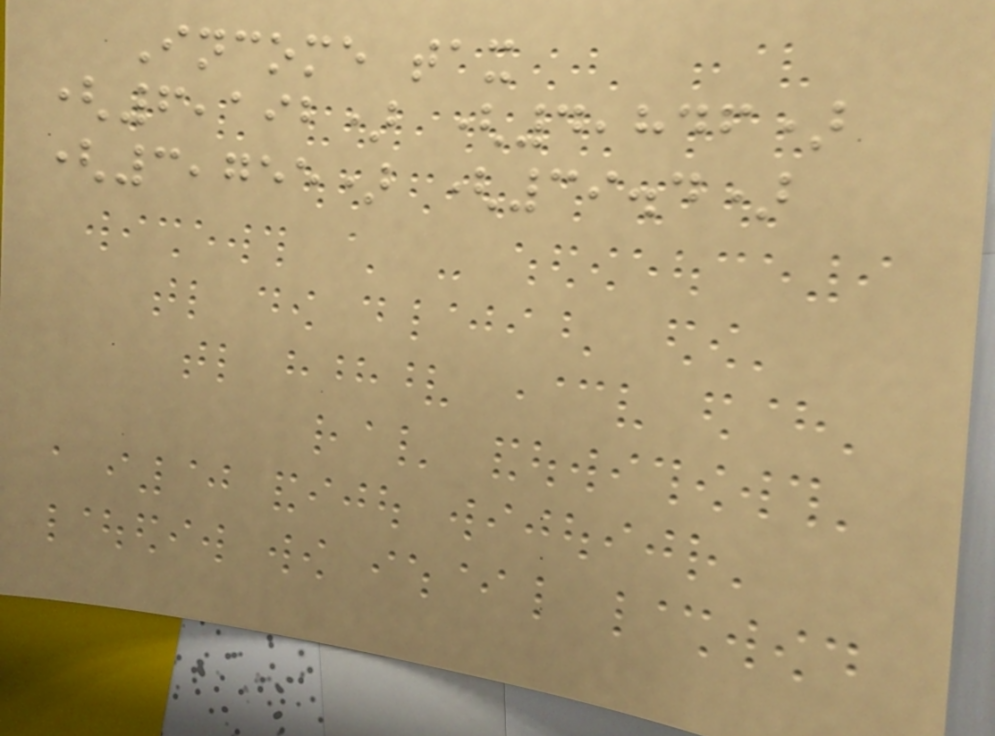Income tax
(6,192) (4,846)
(3,755) (39.4)
